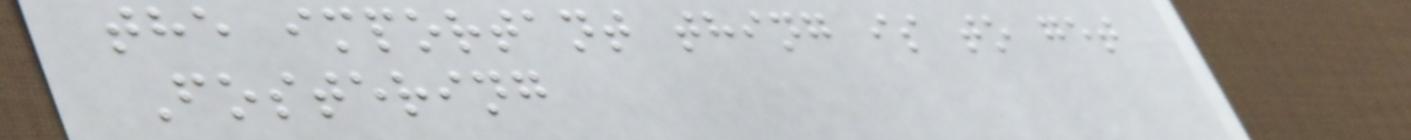the important thing is to get
Fostering
